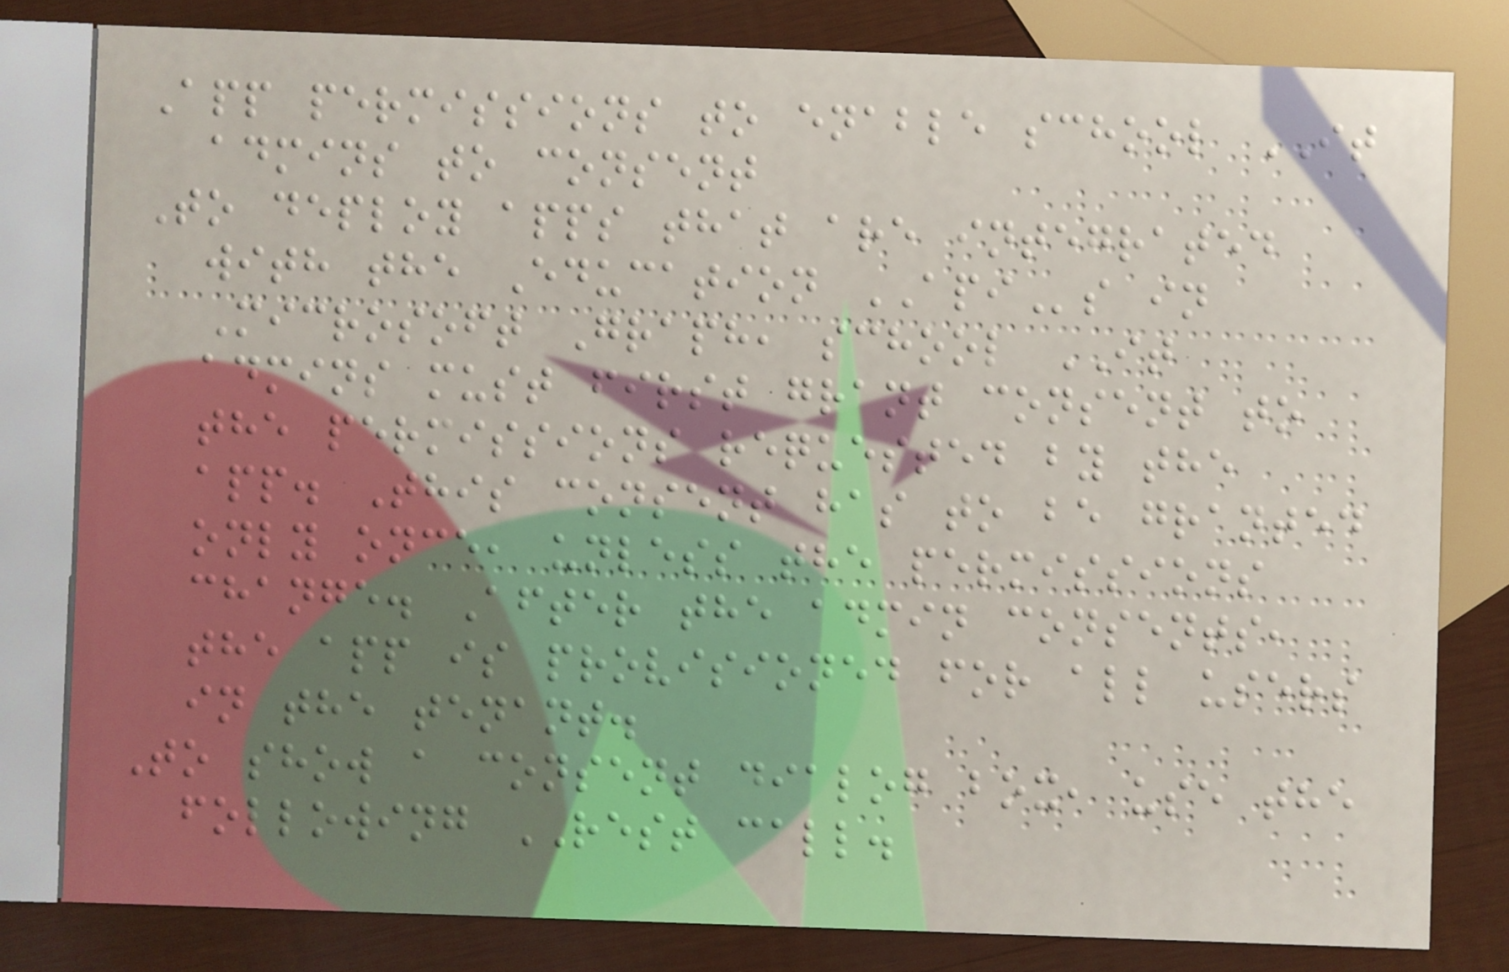App permissions to enable school IT
admins to consent
To deploy apps that are integrated
with the Education APIs in
Microsoft Graph, school IT
admins must first grant consent to
the permissions requested by the
app. This consent has to be granted
only once, unless the permissions
change. After the admin consents,
the app is provisioned for all users
in the tenant.
To show a consent dialog box, use the
following REST call.
